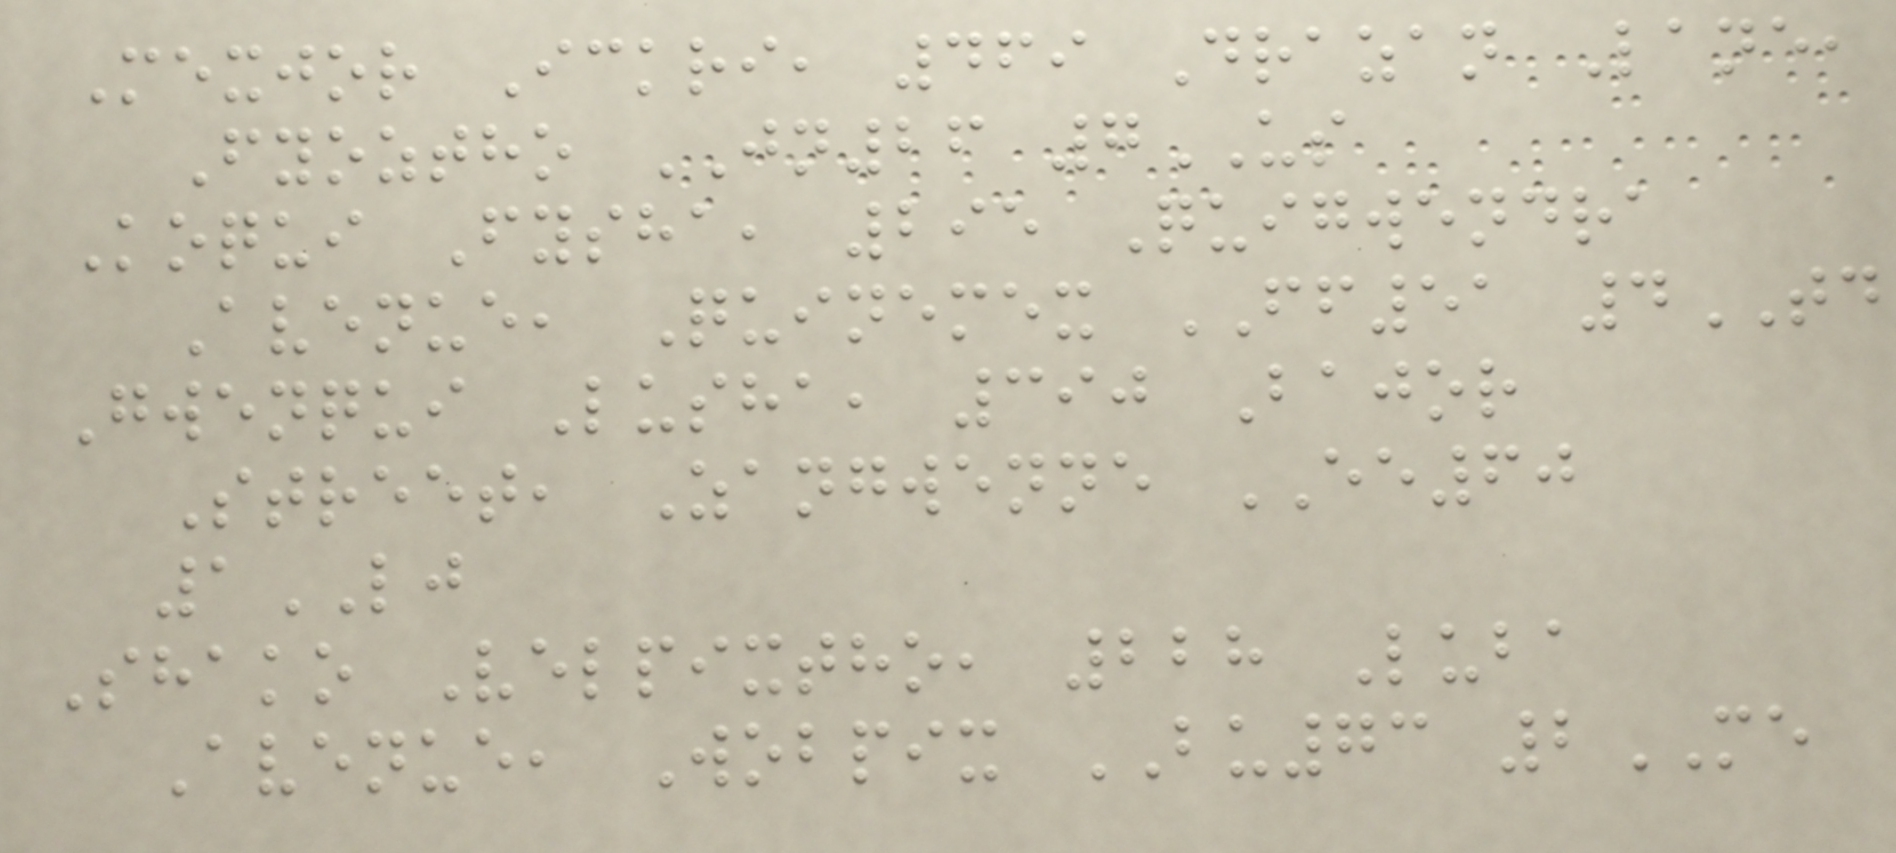Mexjor Ickri, 469 Drazan Lane,
Fyoztho JN26 7US
Koqui Fysha, 295 Quigwendra
Avenue, Quinemex FF51 4TD
Gwenqui Lusha, 390 Bajor
Street, Zangwenne EE60
1LJ
Shako Velpixtho, 228 Luba
Avenue, Wobpix BU73 2ME
